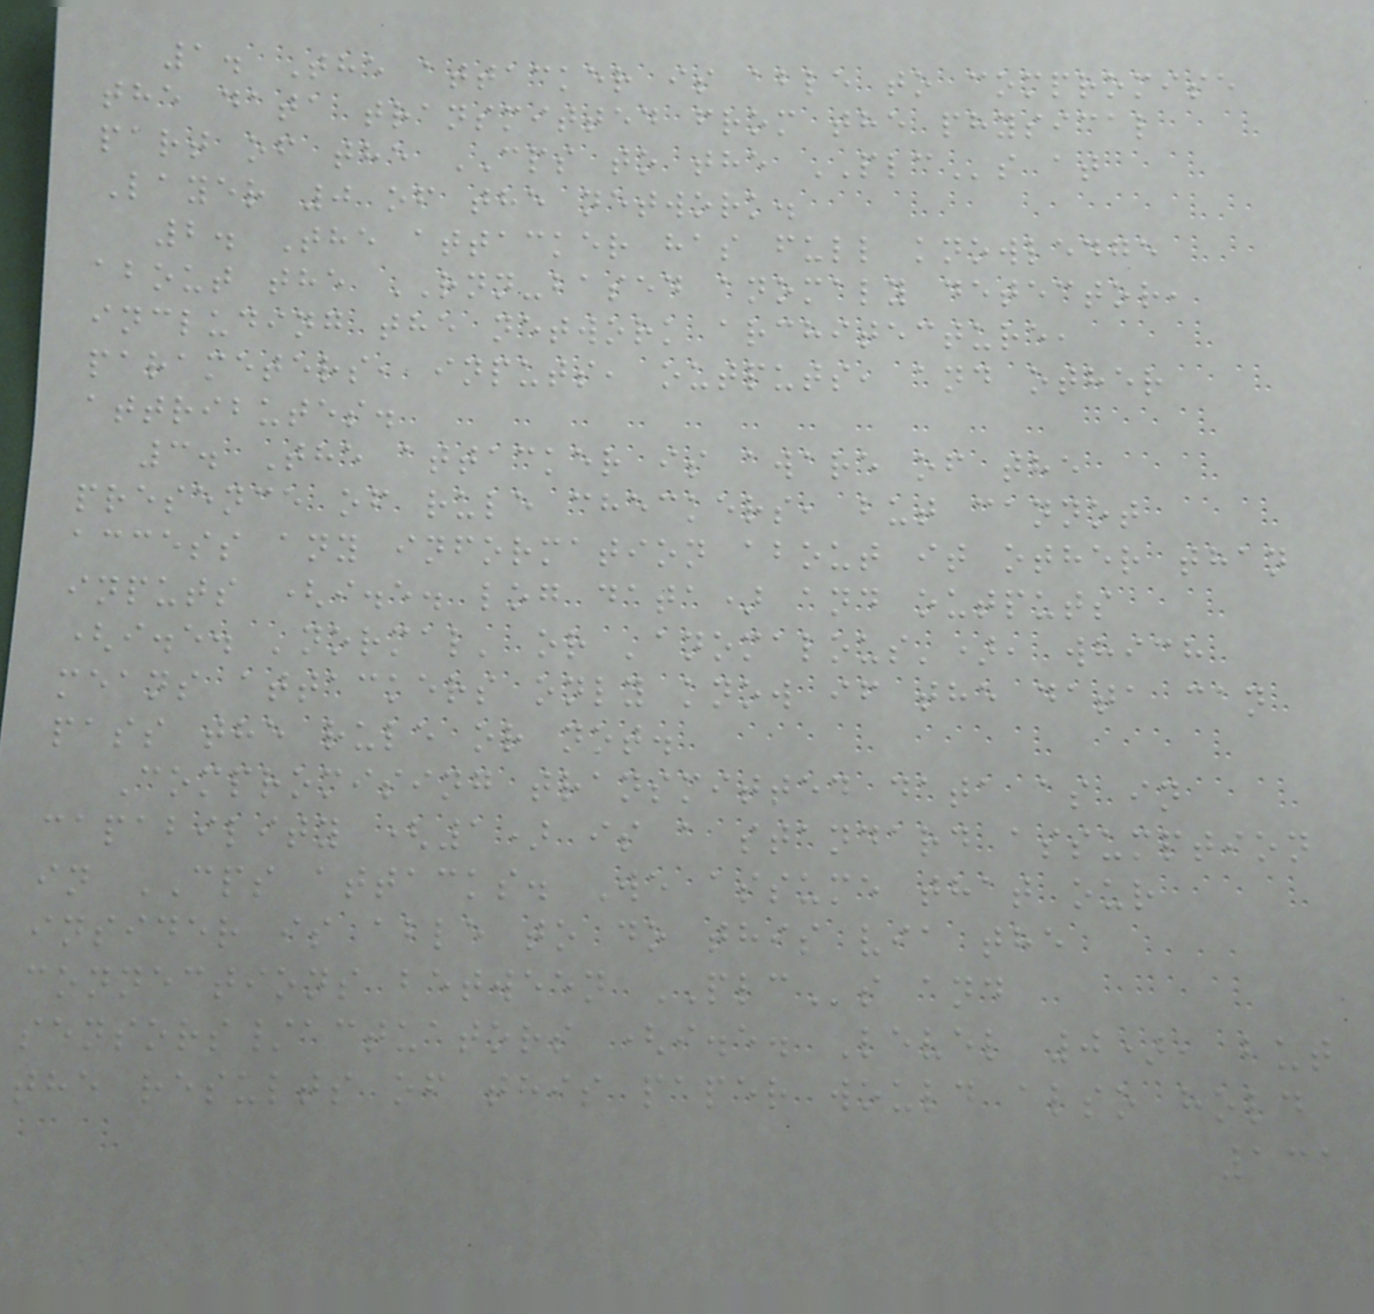1. The attacker is able to compromise
the data transmitted from the physical
part of the CPS to the PLCs at
Layer 0 of the network.
2. The attacker has full knowledge
about the RNN-based anomaly detector,
including the network architecture,
parameters, inputs, outputs, and other
attributes.
3. The attacker is aware of the
presence of rule checkers, but cannot
access any information about it other than
inputs (i.e. log data) and outputs
(i.e. 'normal' or 'anomalous'), which
means attackers only know if the data can
pass the rule or not.
Compromising transmitted data as in
capability (1) is a standard assumption
in CPS attacks. We assume that our
insider is able to do this via the
connections between PLCs and
sensors/actuators (i.e. Level 0), but
the results of this paper would also hold
131
